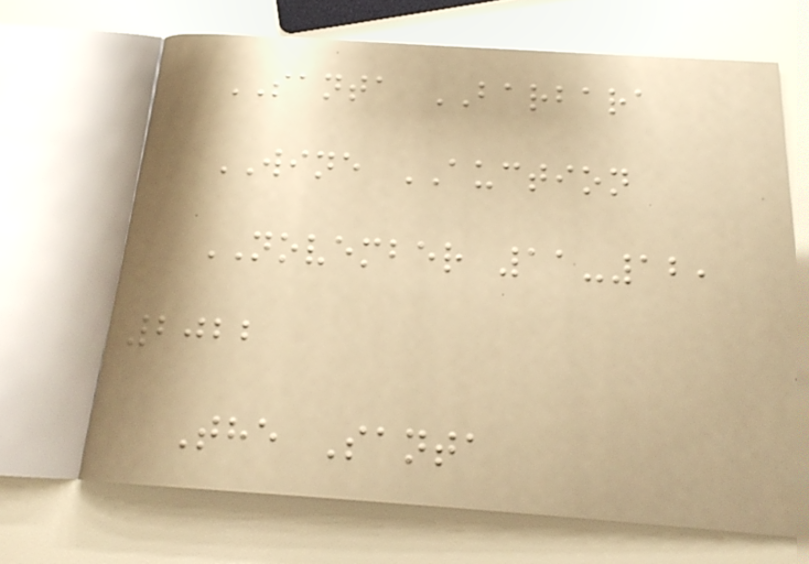SANTA BARBARA
WINE AUCTION
NOVEMBER 11-12,
2022
The Santa
